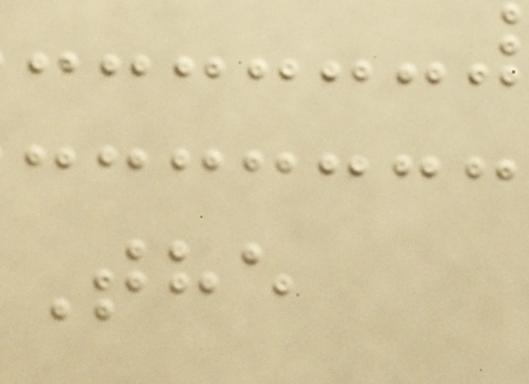The
